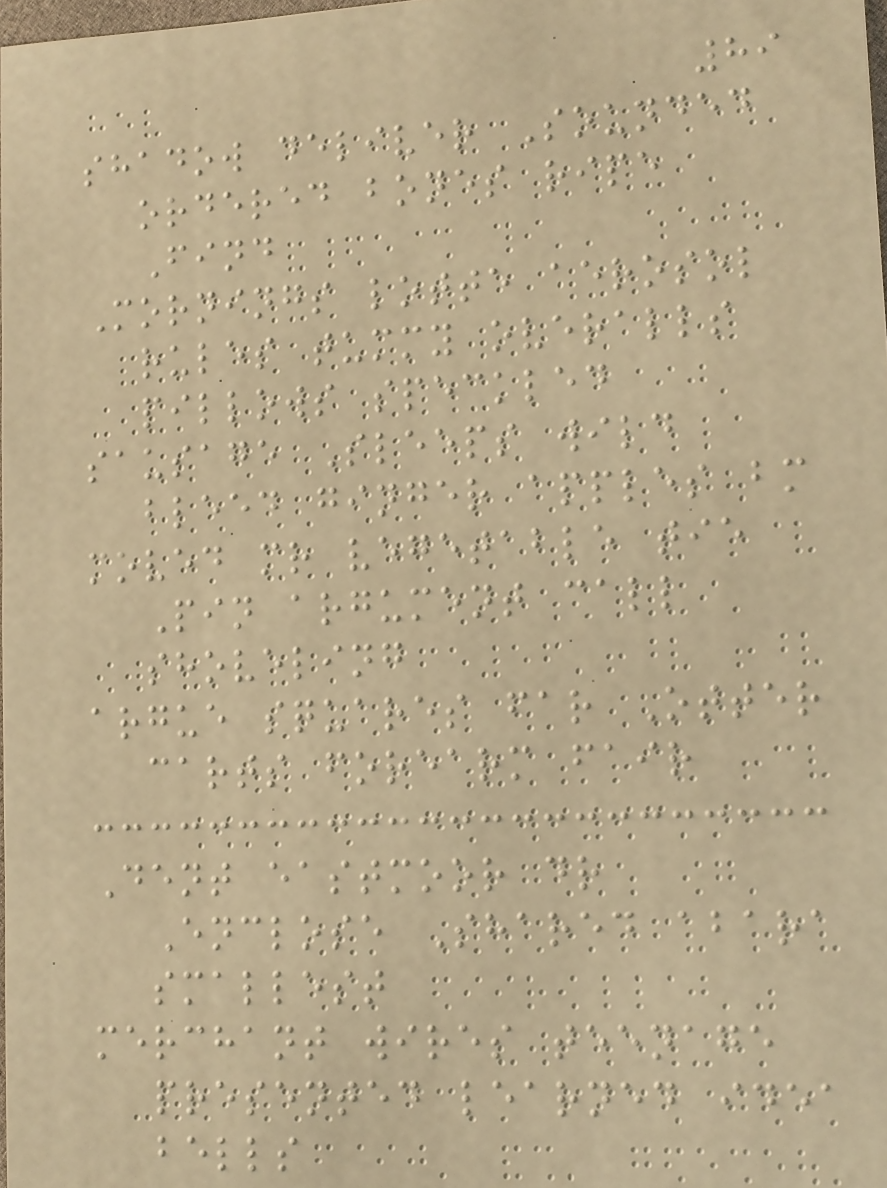89
shadow deliver Sounded
ordered bones ripe
Find
Mornings lotte aerosol
rules tummy overalls
pillows speckled
sausage Sleeps wild
bleed ginger apples bm
moved mr vegetable tie
Pin argument call
shoveling
argue squares far Otter
carts forearm fair
Dent eastmoor dr
Enclose Shared abara
smallest
merchant wires teenage
presented learned idea
bells
